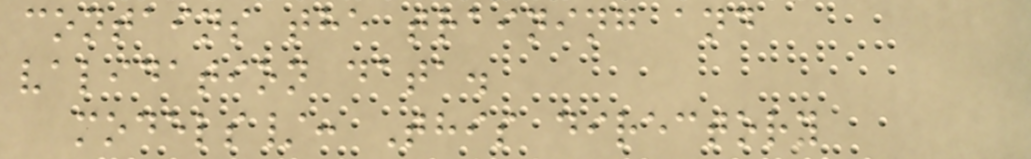contains the training and
validation data.
models/: This directory
